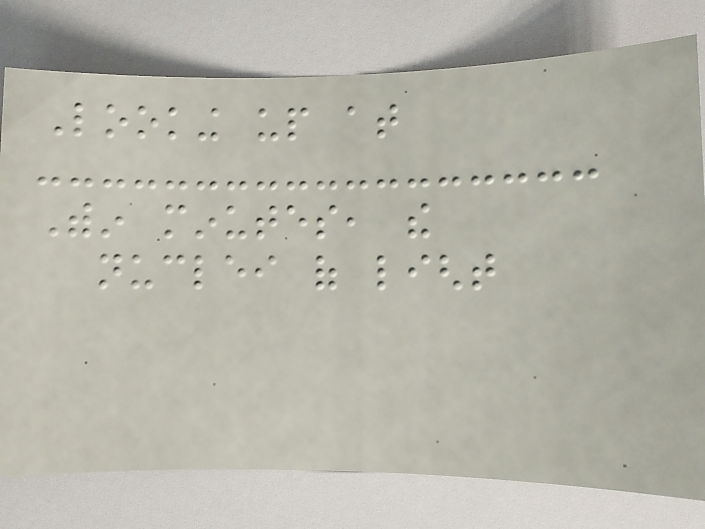Looking up at
Within minutes, the
nuclei of light
